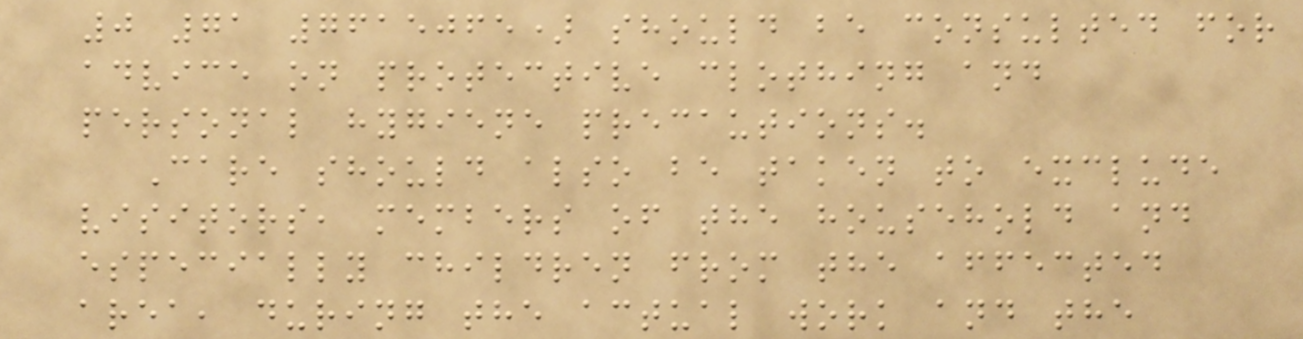0 71 7615065) should be consulted for
advice on protective clothing and
personal hygiene precautions.
Care should also be taken to exclude
visitors, members of the household and
especially children from the affected
area, during the actual work and the
